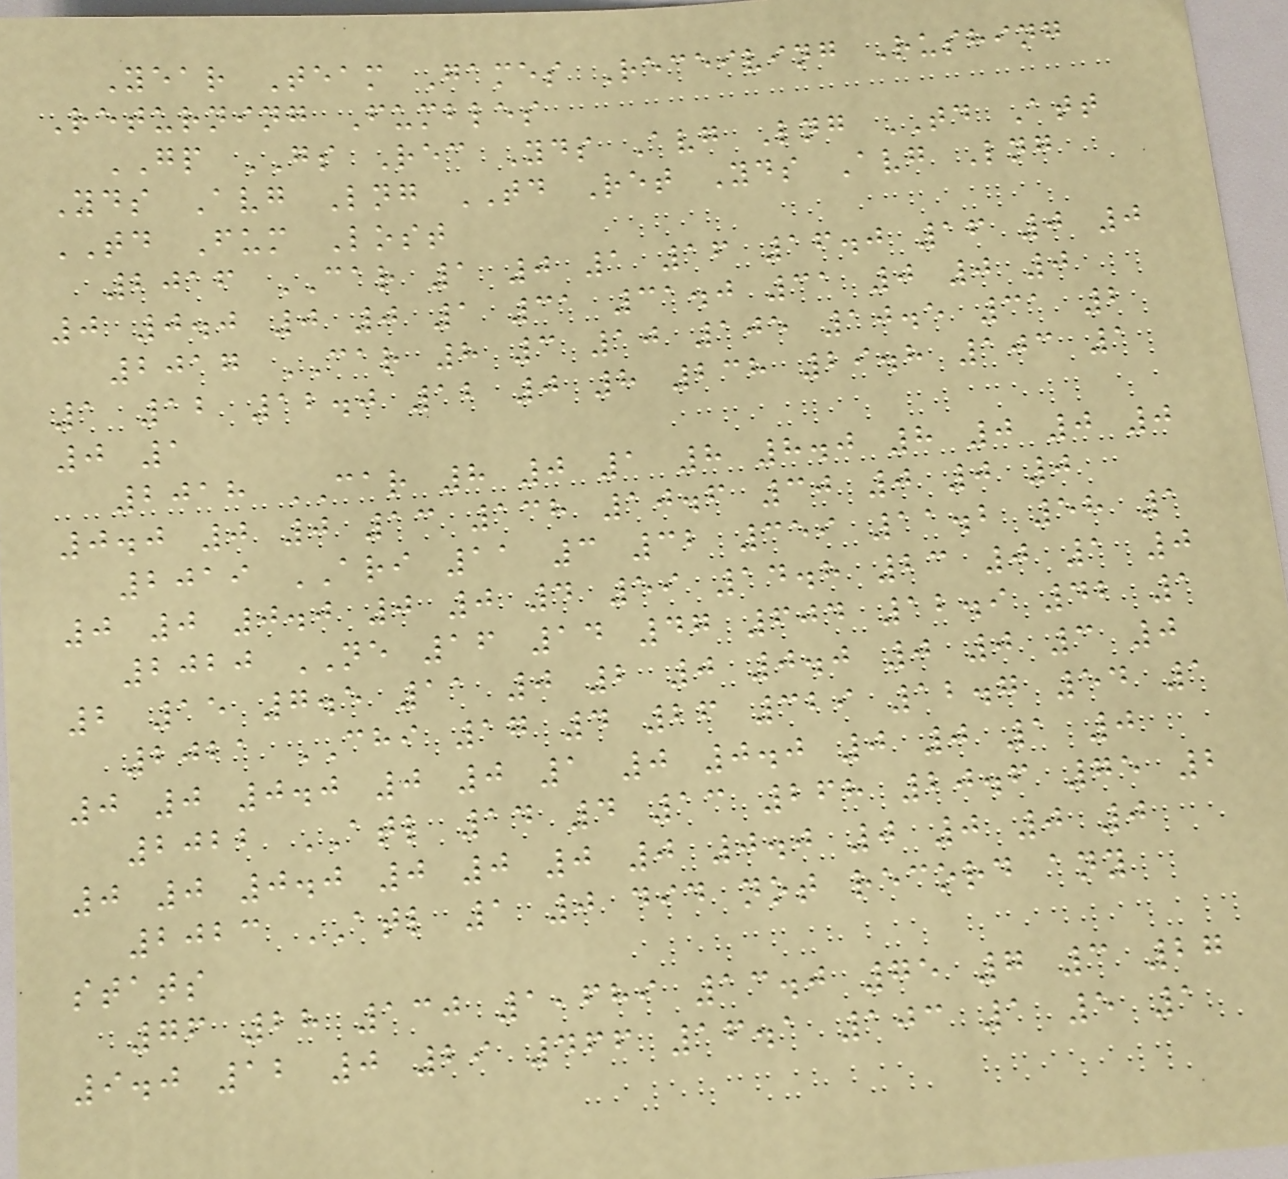Year Team Games Receiving Rushing
Returning Fumbles
GP GS Rec Yds Avg Lng TD Att
Yds Avg Lng TD Ret Yds Avg Lng
TD Fum Lost
2016 CAR 1 0 1 16 16.0 16 0 0
0 0.0 0 0 1 31 31.0 31 0 0 0
2017 CAR 8 3 10 105 10.5 31 2
1 12 12.0 12 0 8 238 29.8 103 1
0 1
2018 CAR 8 0 1 8 8.0 8 0 0 0
0.0 0 0 13 138 10.6 30 0 0 0
2019 ARI 11 3 32 359 11.2 58 1
0 0 0.0 0 0 4 59 14.8 23 0 1 0
2020 NE 16 14 47 604 12.9 42 1
2 15 7.5 11 0 2 0 0.0 0 0 3 0
2021 CHI 17 4 26 329 12.7 54 1
0 0 0.0 0 0 1 0 0.0 0 0 1 0
2022 ATL 14 4 13 268 20.6 75 2
0 0 0.0 0 0 0 0 0.0 0 0 0 0
2023 ATL 1 0 did not record any
stats
76 28 130 1,689 13.0 75 7 3 27
9.0 12 0 29 466 16.1 103 1 5 1
